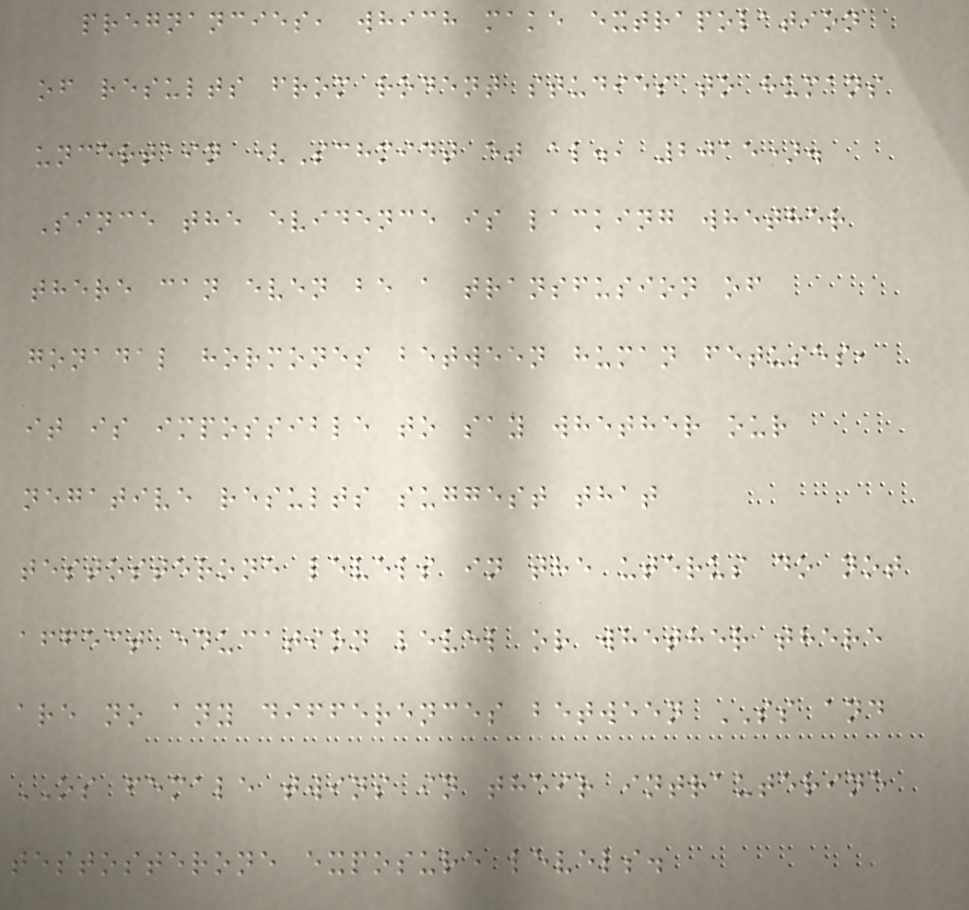pregnancies, which make extrapolation
of results from rodent studies to humans
uncertain (Schmidt et al., 2015).
Since the evidence is lacking whether
there can even be a transfusion of
gonadal hormones between human fetuses,
it is impossible to say whether our
negative results suggest that
testosterone levels in the uterus do not
affect education level or whether there
are no any differences between SS and
OS female twins in their intrauterine
testosterone exposure levels.
